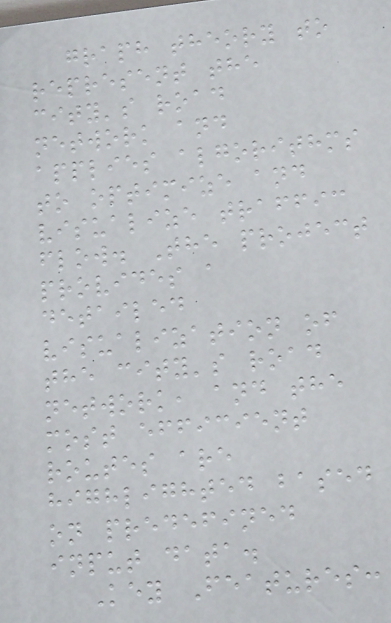graph theory to
represent the
city's road
network and
applies algorithms
to optimize and
visualize traffic
flow. The project
provides a
detailed
visualization of
the city's road
network, and the
most efficient
routes are
highlighted based
on predefined
input data.
Key Features:
